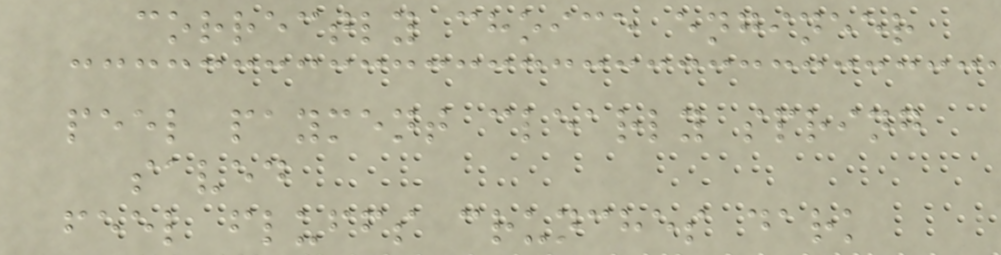correctly choice engineer
peel payment clearly spring
saved
feel fluffs crunches dark
